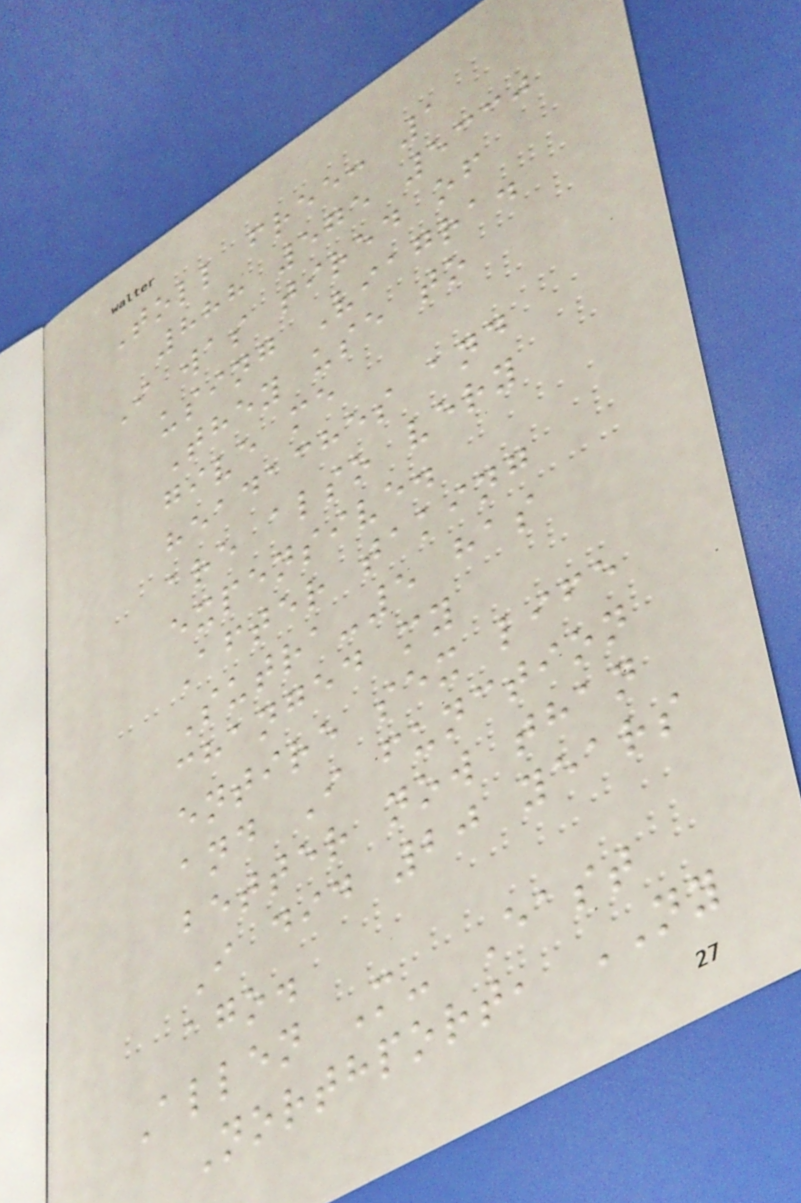Toll free: 1
888 575 5330
I was tired of
using Viagra.
They use to
give me
headaches and
are also very
expensive.
After taking
Sutra-5 has
changed my
entire sex life
and I function
better now than
I did 20 years
ago.
Allen M- East
Northport, NY
